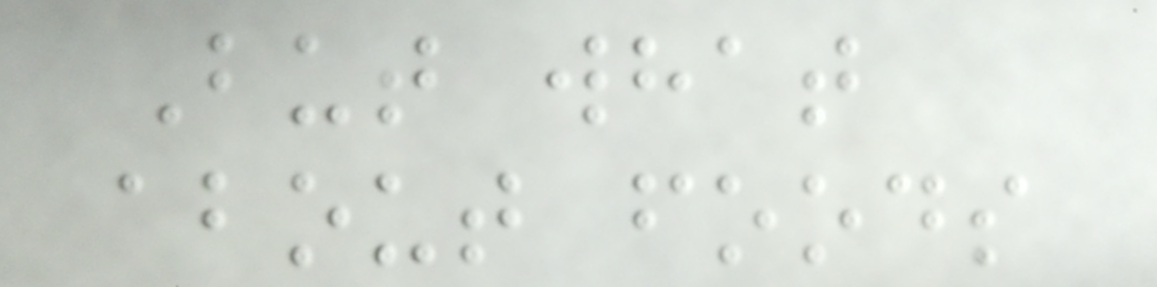But what
about foods
